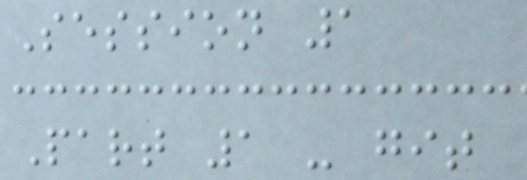Session 1
Part 1 - git
